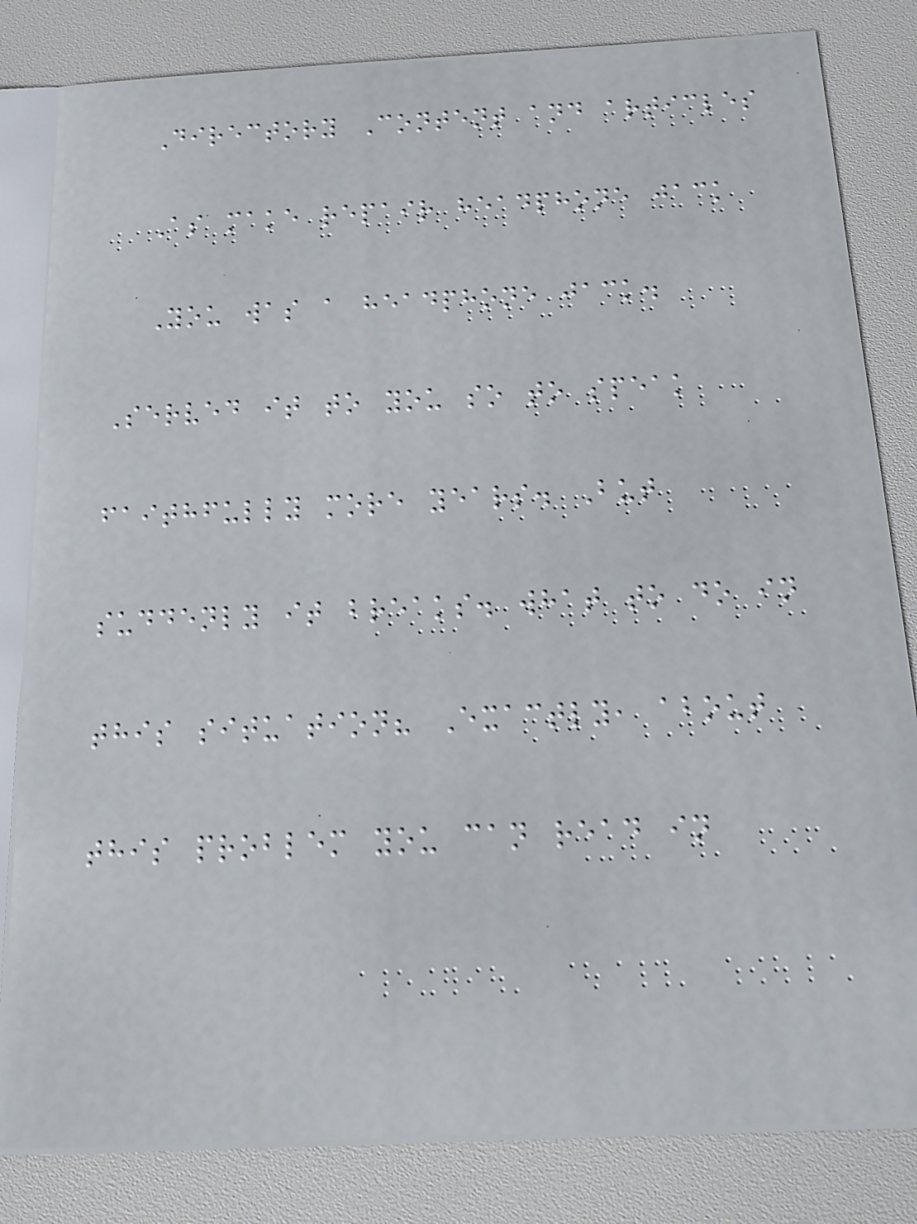Directory Content and articles
As make repair headphone jack
You was a headphone jack.
Served it to you so to speak
faithfully more years. But
suddenly it breaks. what to do in
this situation? Exactly, about
this problem you can read in
